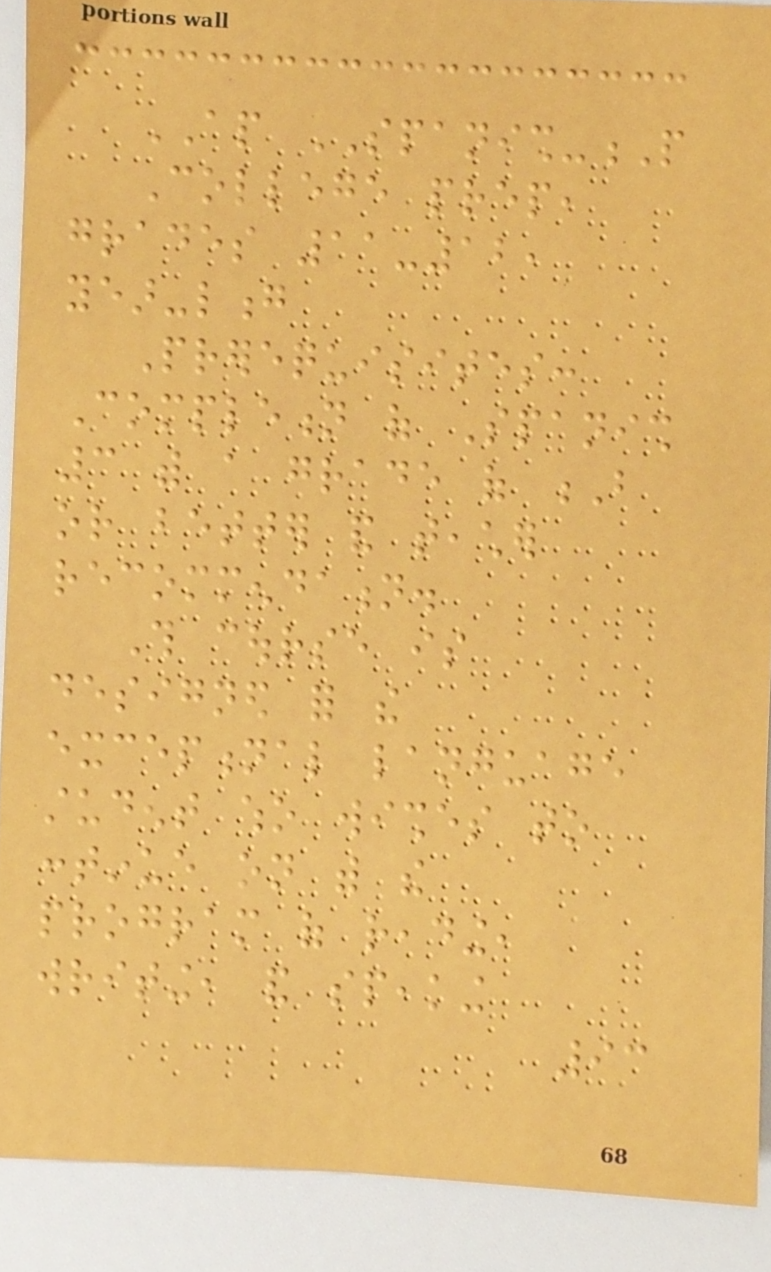AP SPANISH-P
College prep,
grades 11-12,
year-long
Prerequisites:
Completion of Spanish
3 with a grade of B
or better and teacher
recommendation.
This course is
designed for the
exceptional language
student who wishes to
continue on with the
program of reading,
writing, and speaking
93
